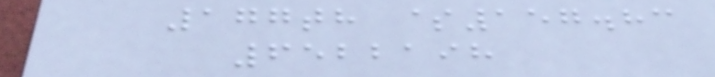177th $157.83
6522198
